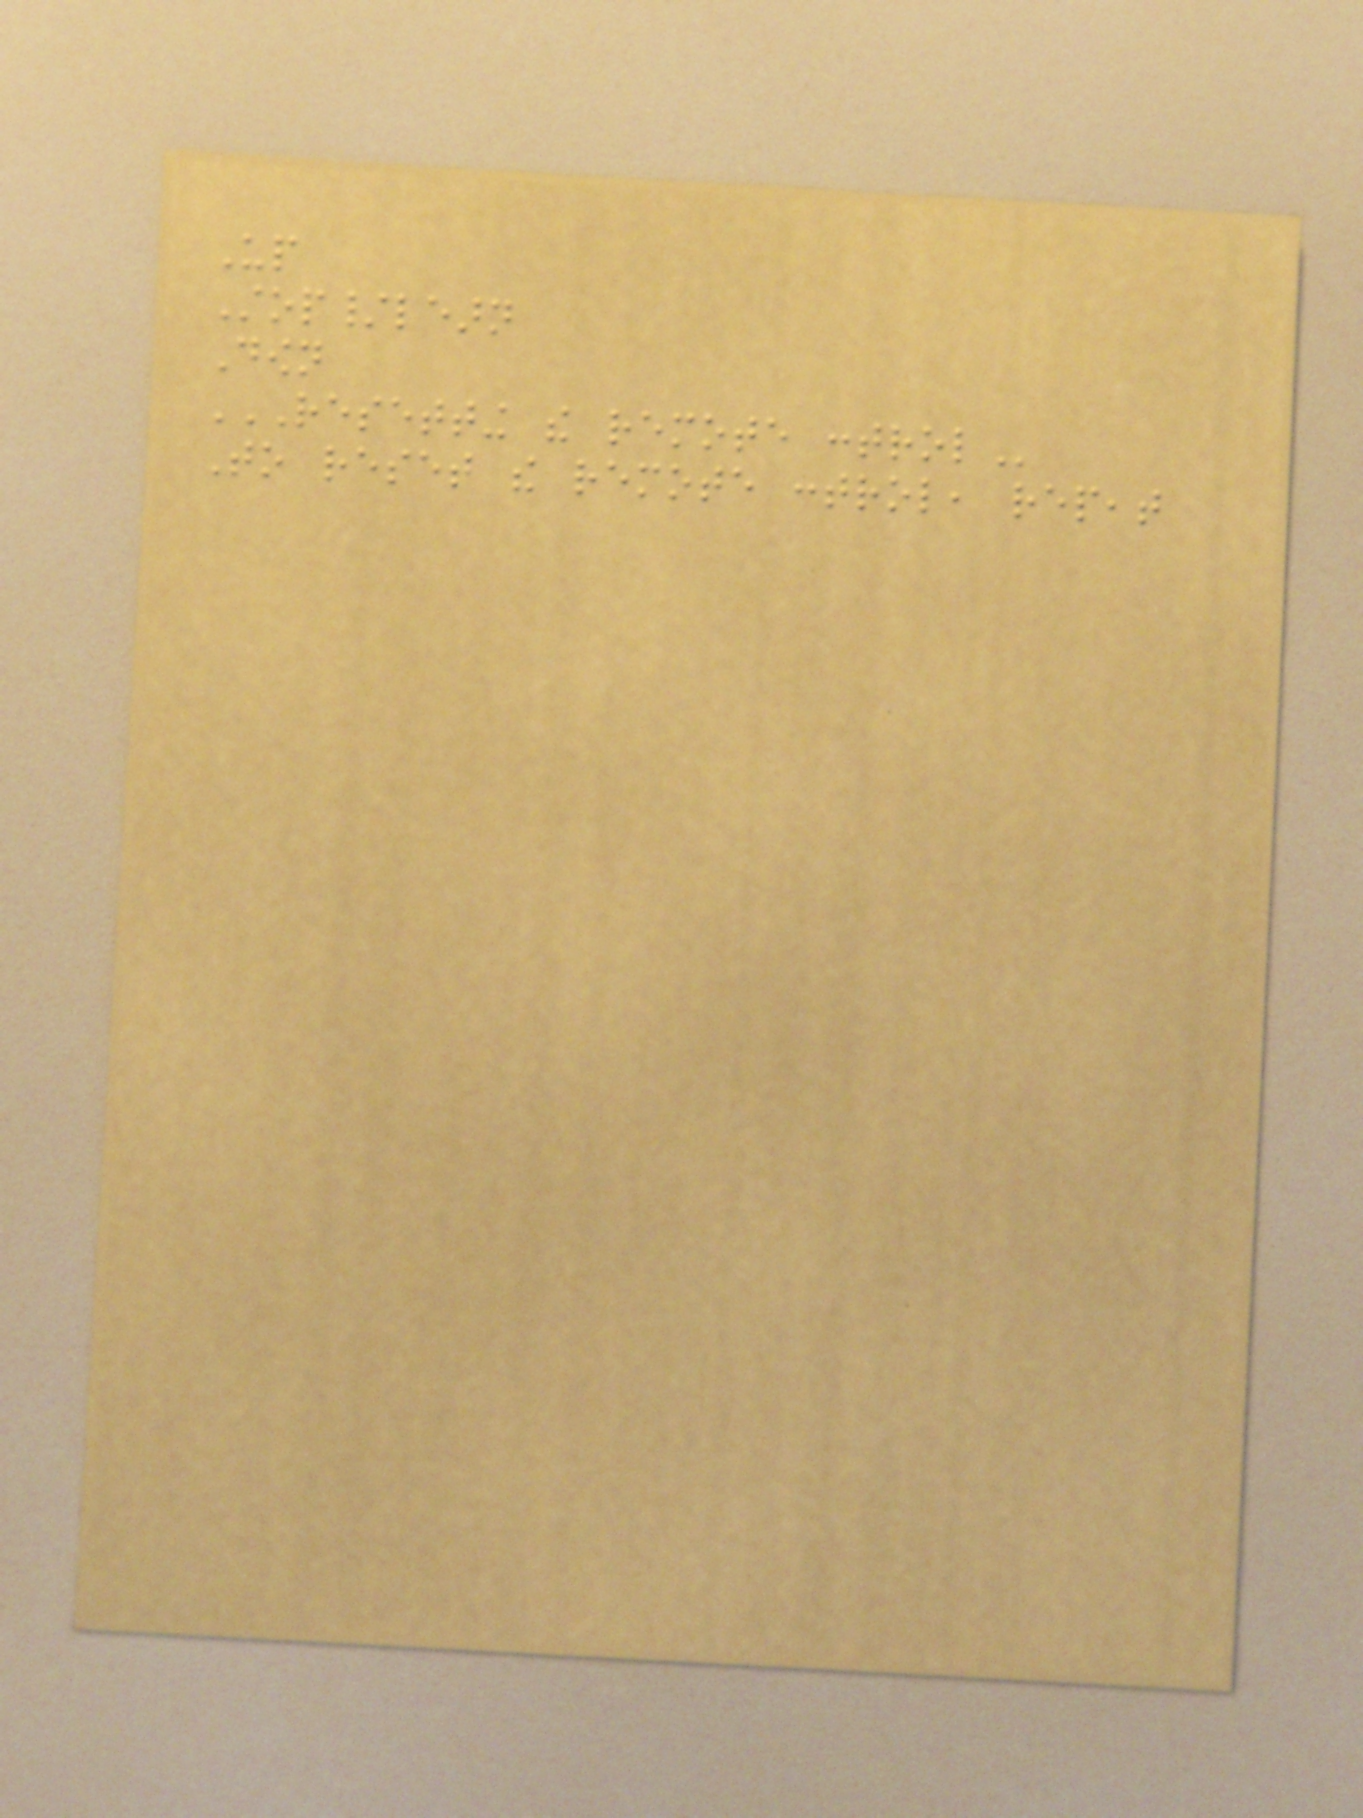Up
Stop/learn
Down
RESETTING THE REMOTE CONTROL
To reset the remote control, repeat
